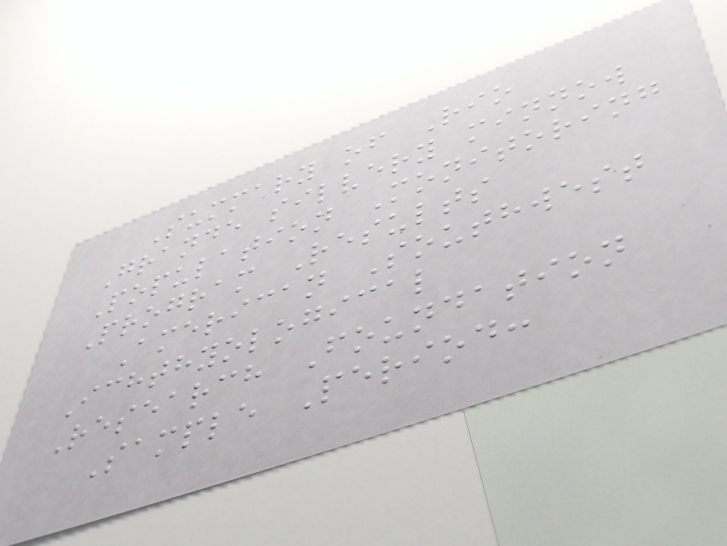Summary of Rio
Grande silvery minnow
Population Monitoring
Program Results
American Southwest
Ichthyological
Research Foundation
Sample Period:
